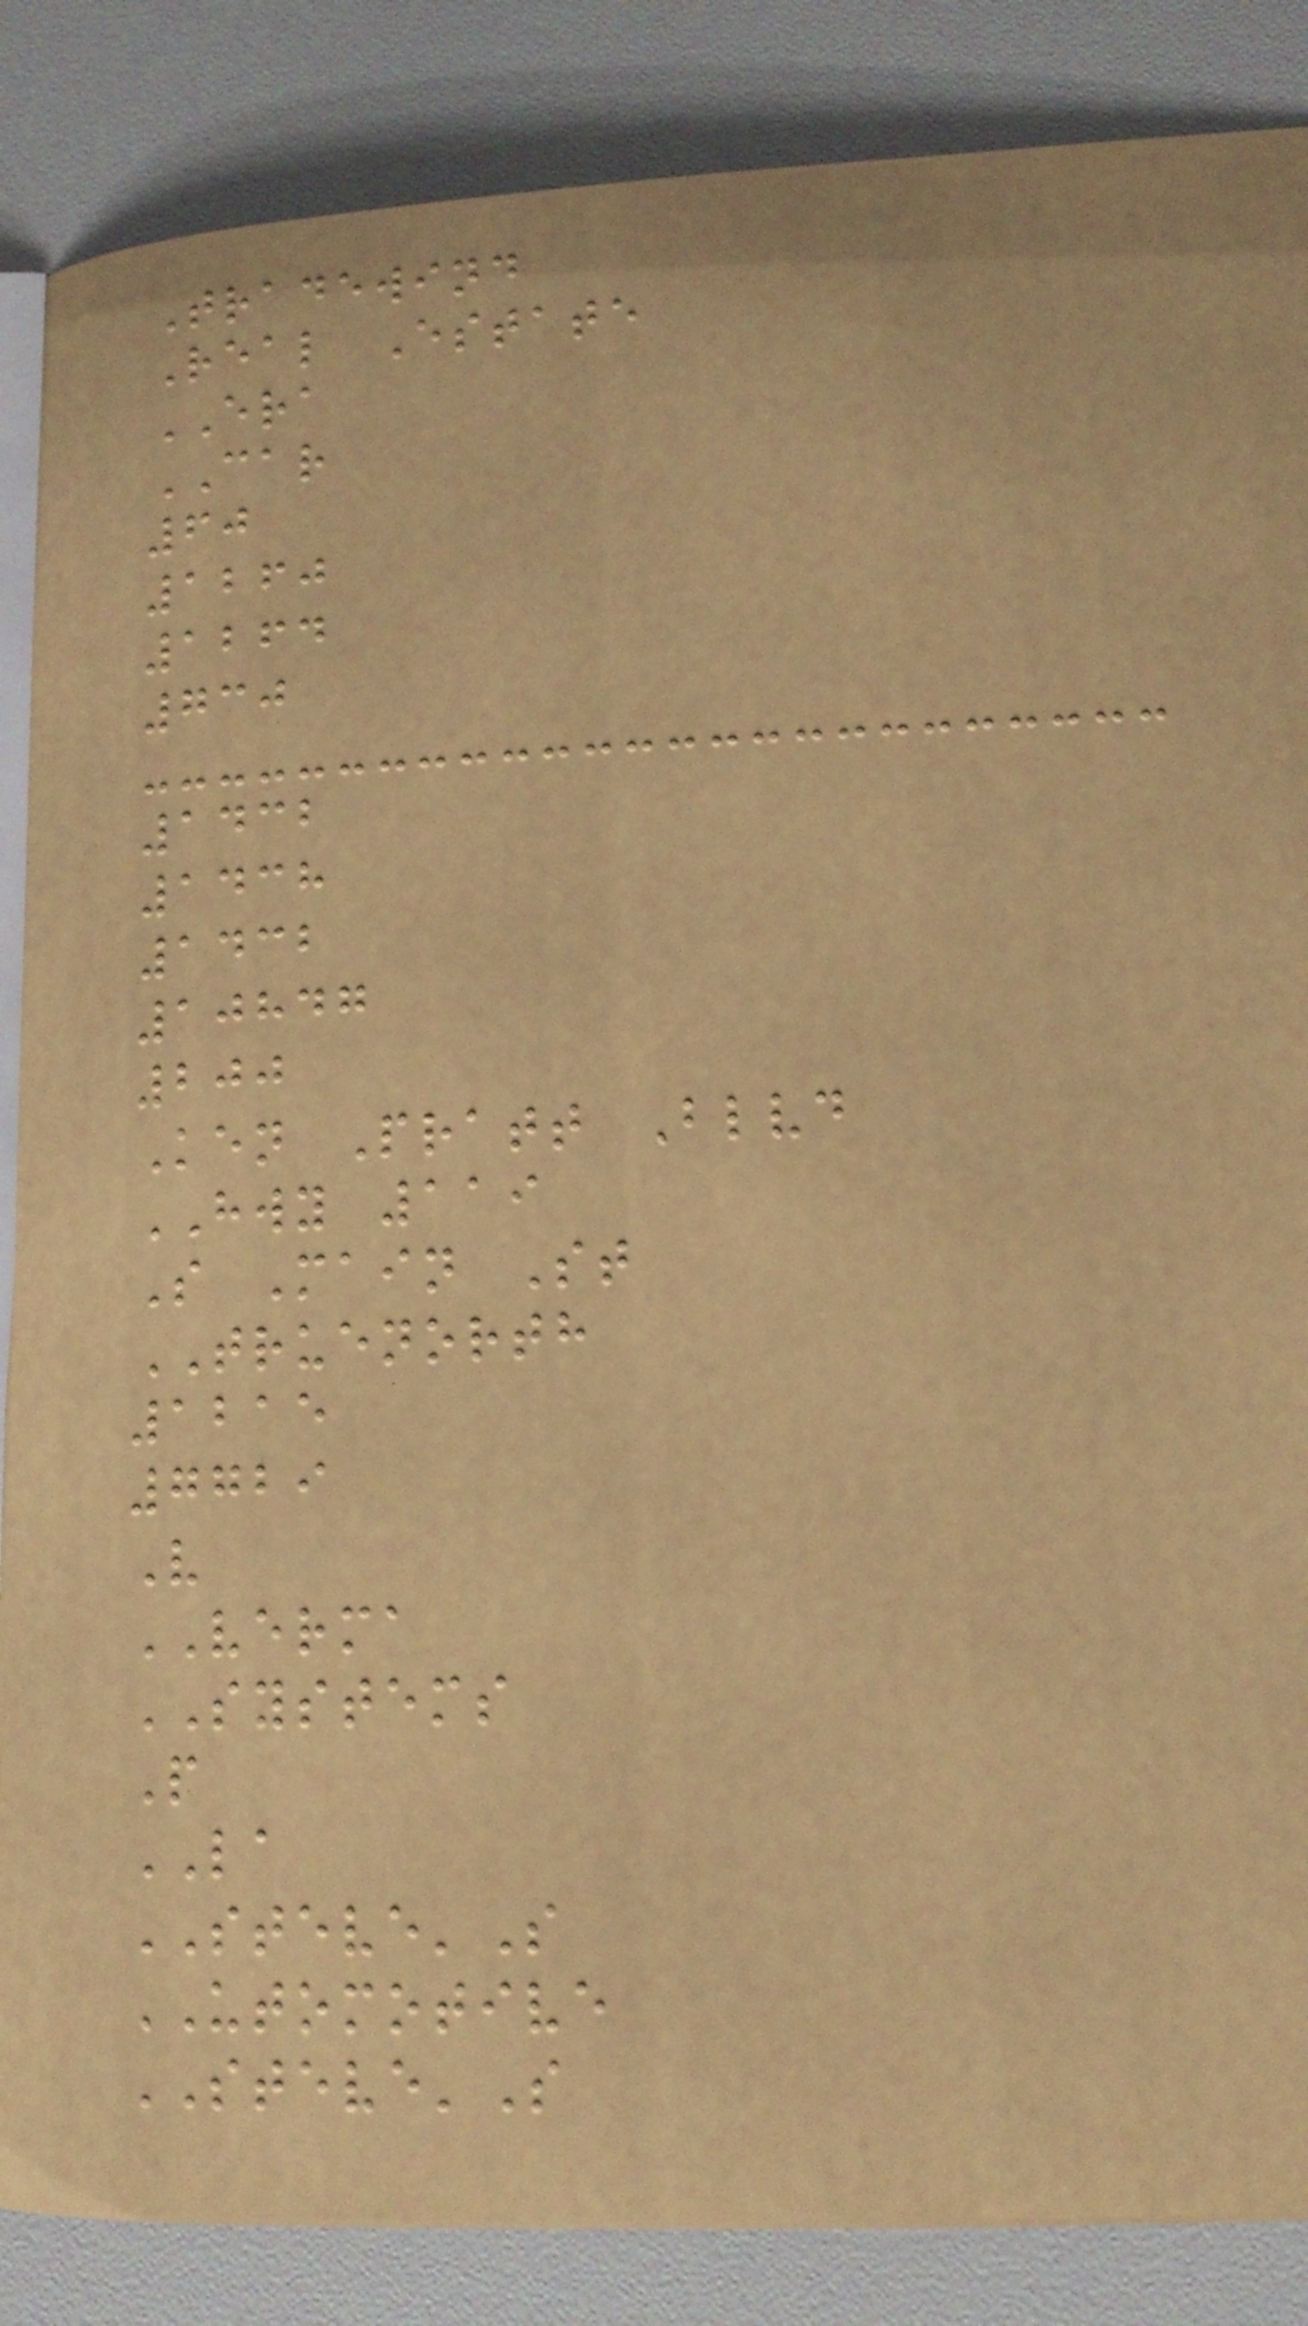Tradewind
Real Estate
ERA
CAR
60
1260
1264
730
1432
1438
1432
10847
200
Ken Pratt Blvd
HWY 119
S Main St
TRUENORTH
1215
7729
V
VERMA
SYSTEMS
P
LA
STEVE'S
UTOMOTIVE
STEVE'S
